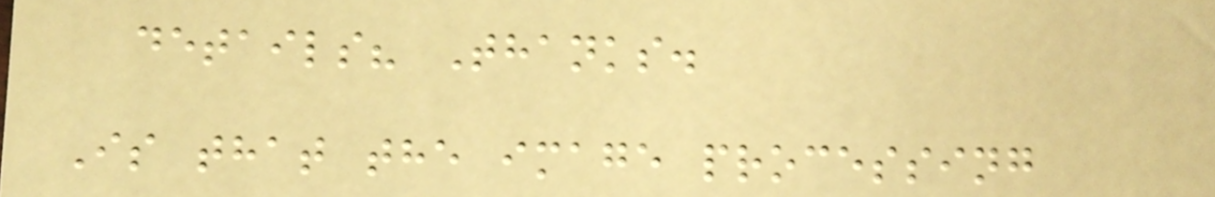details? Thanks.
Is that the image processing
